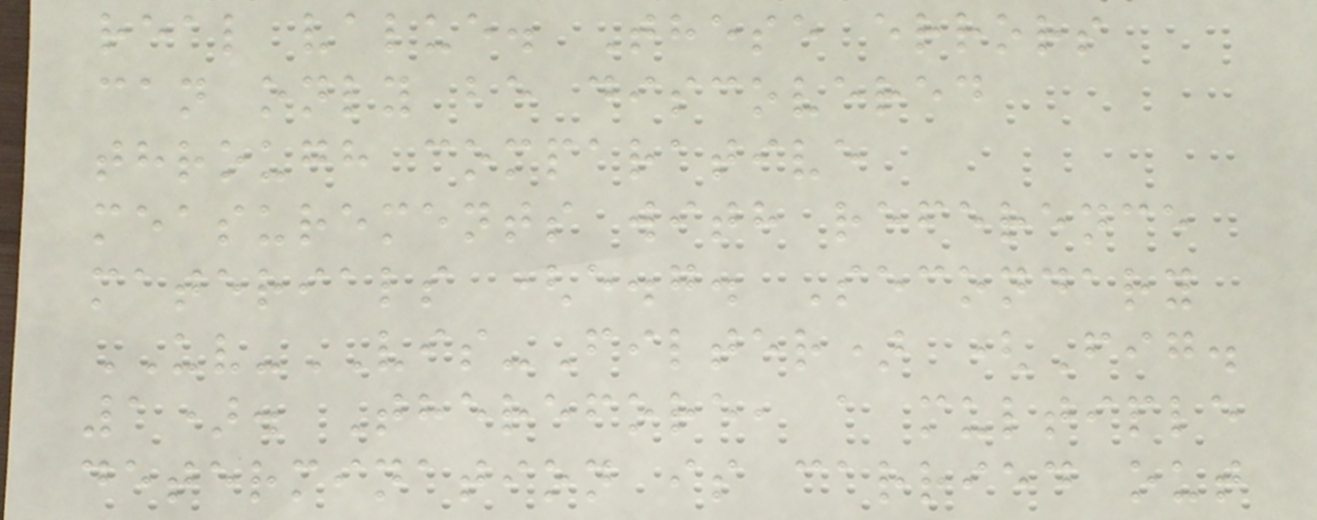real value. These errors
can only be discovered
through comparative
measurements with reference
materials (e.g. Secondary
UV-VIS-Filter) (Fig.
1). Therefore, a multiple
determination is carried out
